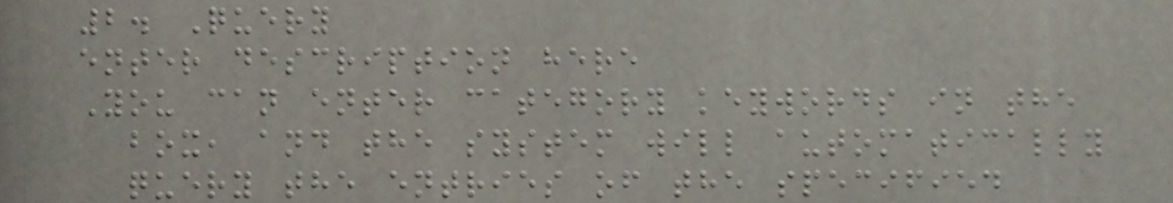2. Query
enter description here
You can enter category keywords in the
box, and the system will automatically
query the entries of the specified
